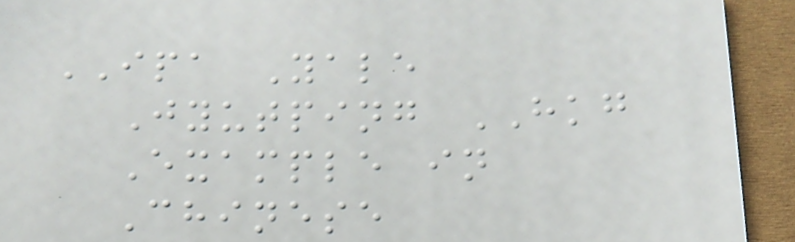IPA Yale
Jyutping HKG
Example in
Chinese
